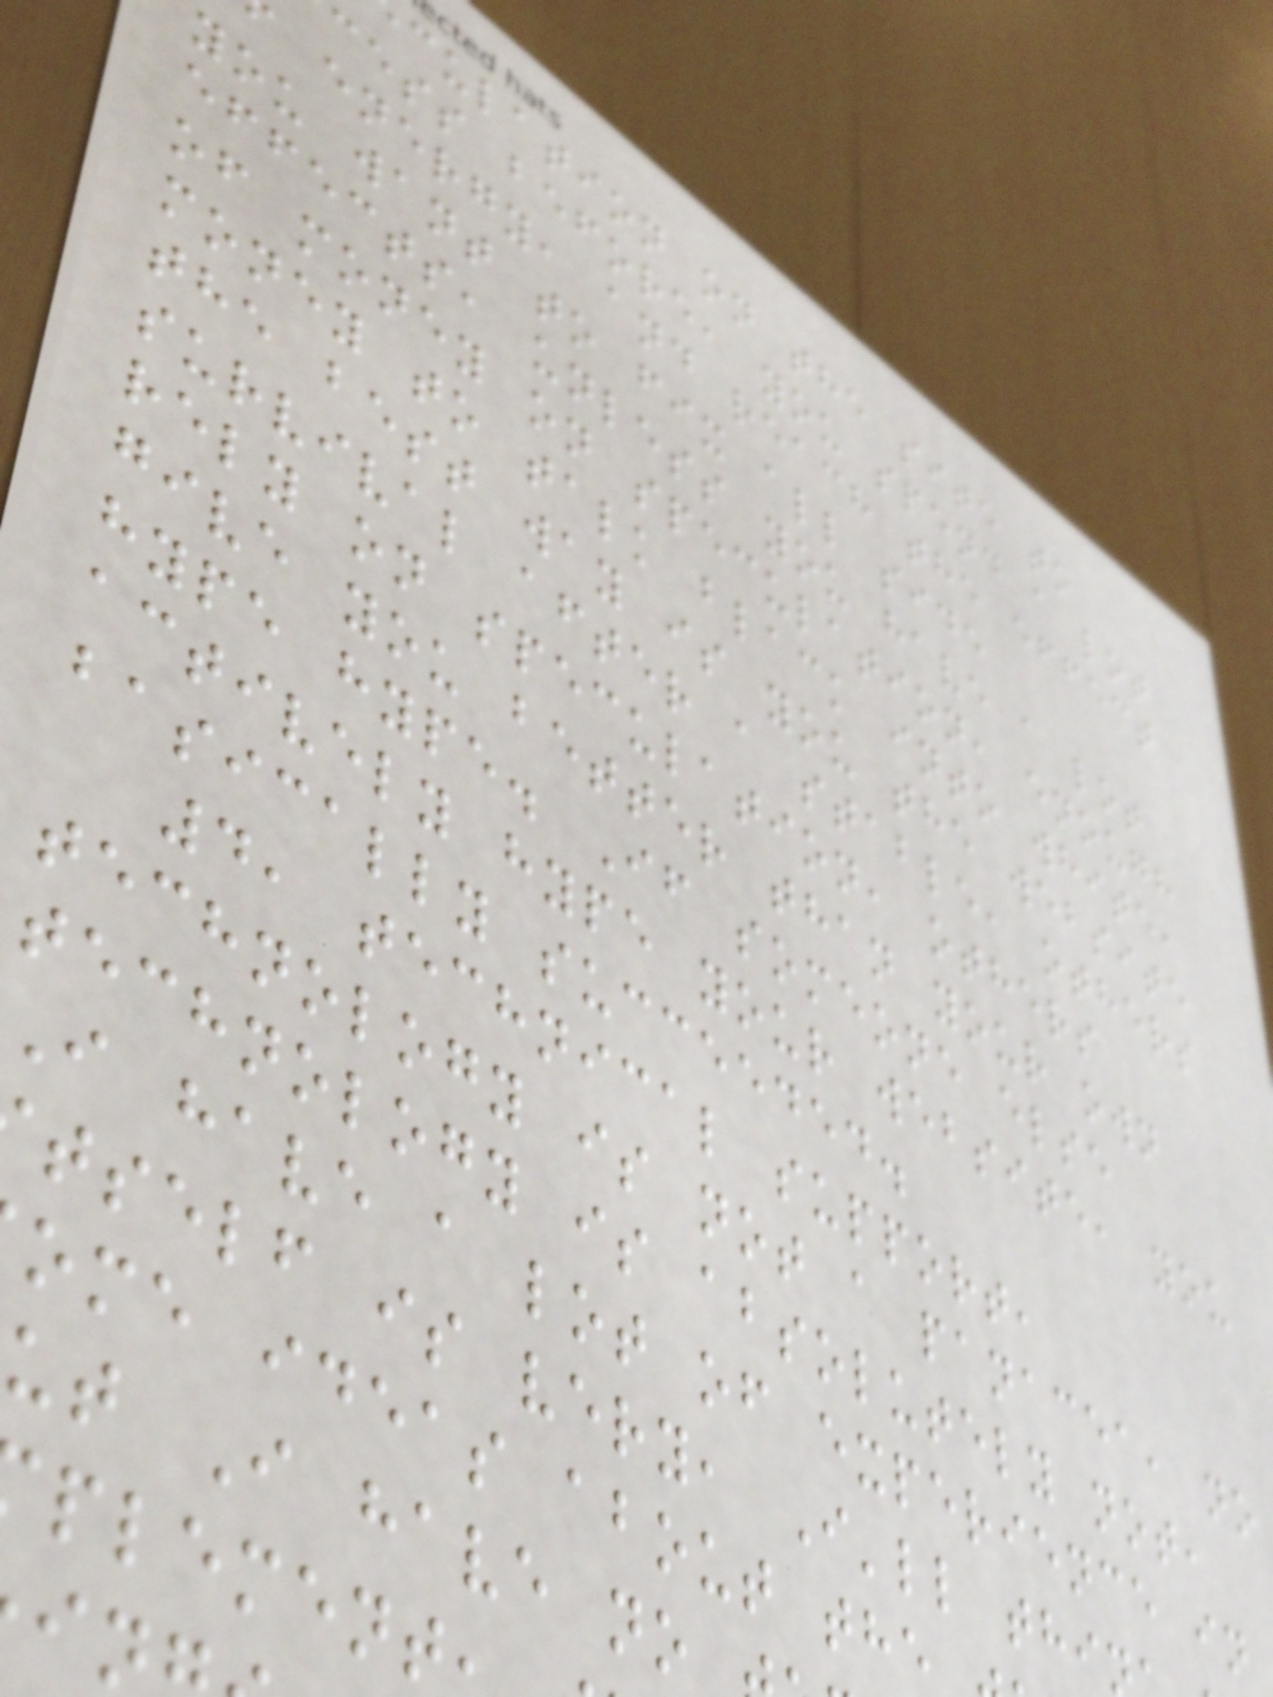culation on the site to
cess before, you spend a lot
energy, and reach the effect
you want to fix all side
effects, unless you have a lot
of money on speculation, enough
money to talk black into white,
the best way is you the website
survival after a stable, others
rely on speculation, others
give you better than your own
hype hype. If someone else
actively hype your website, you
basically succeeded.
4, technical support,
technology is not a panacea, no
technology is absolutely not,
I have a lot of experience in
tself is very, I'll thi
ome ideas about the
ut I have no
